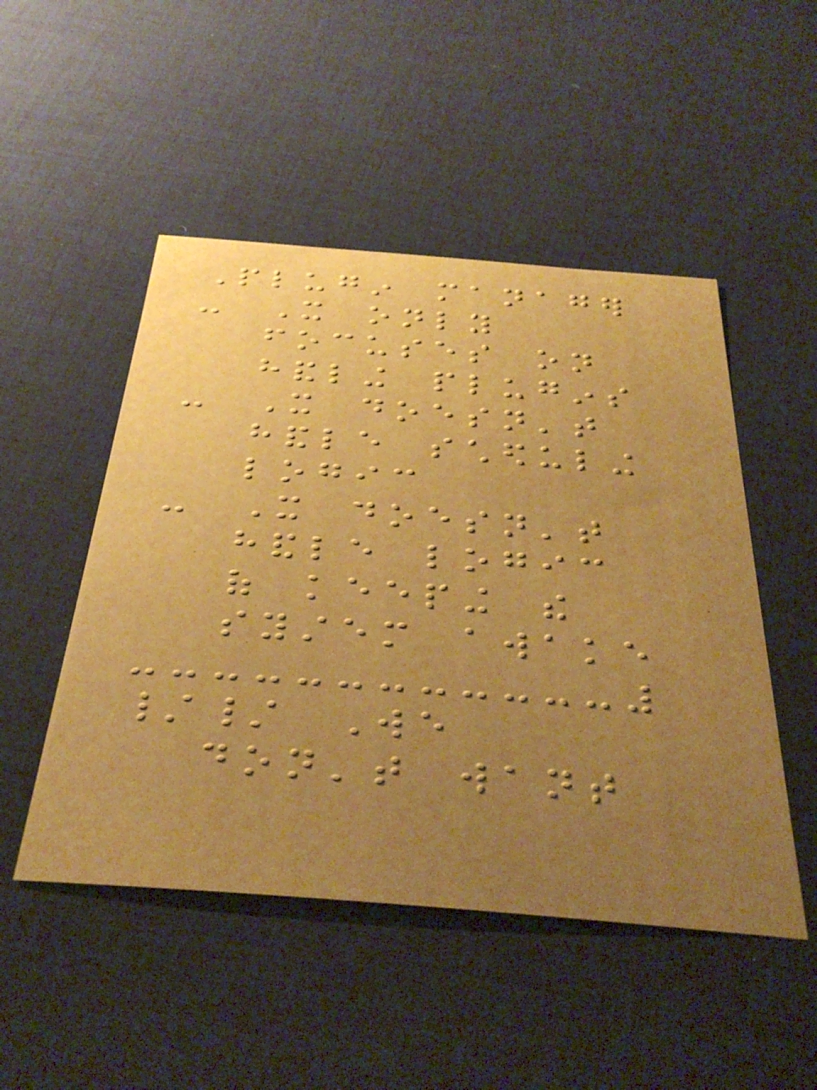Plugin manager
- It only
focuses on
handling plugins
- It doesn't
handle scheduling
logic
- It doesn't
handle logic
of keeping the
system awake
// We
don't want
